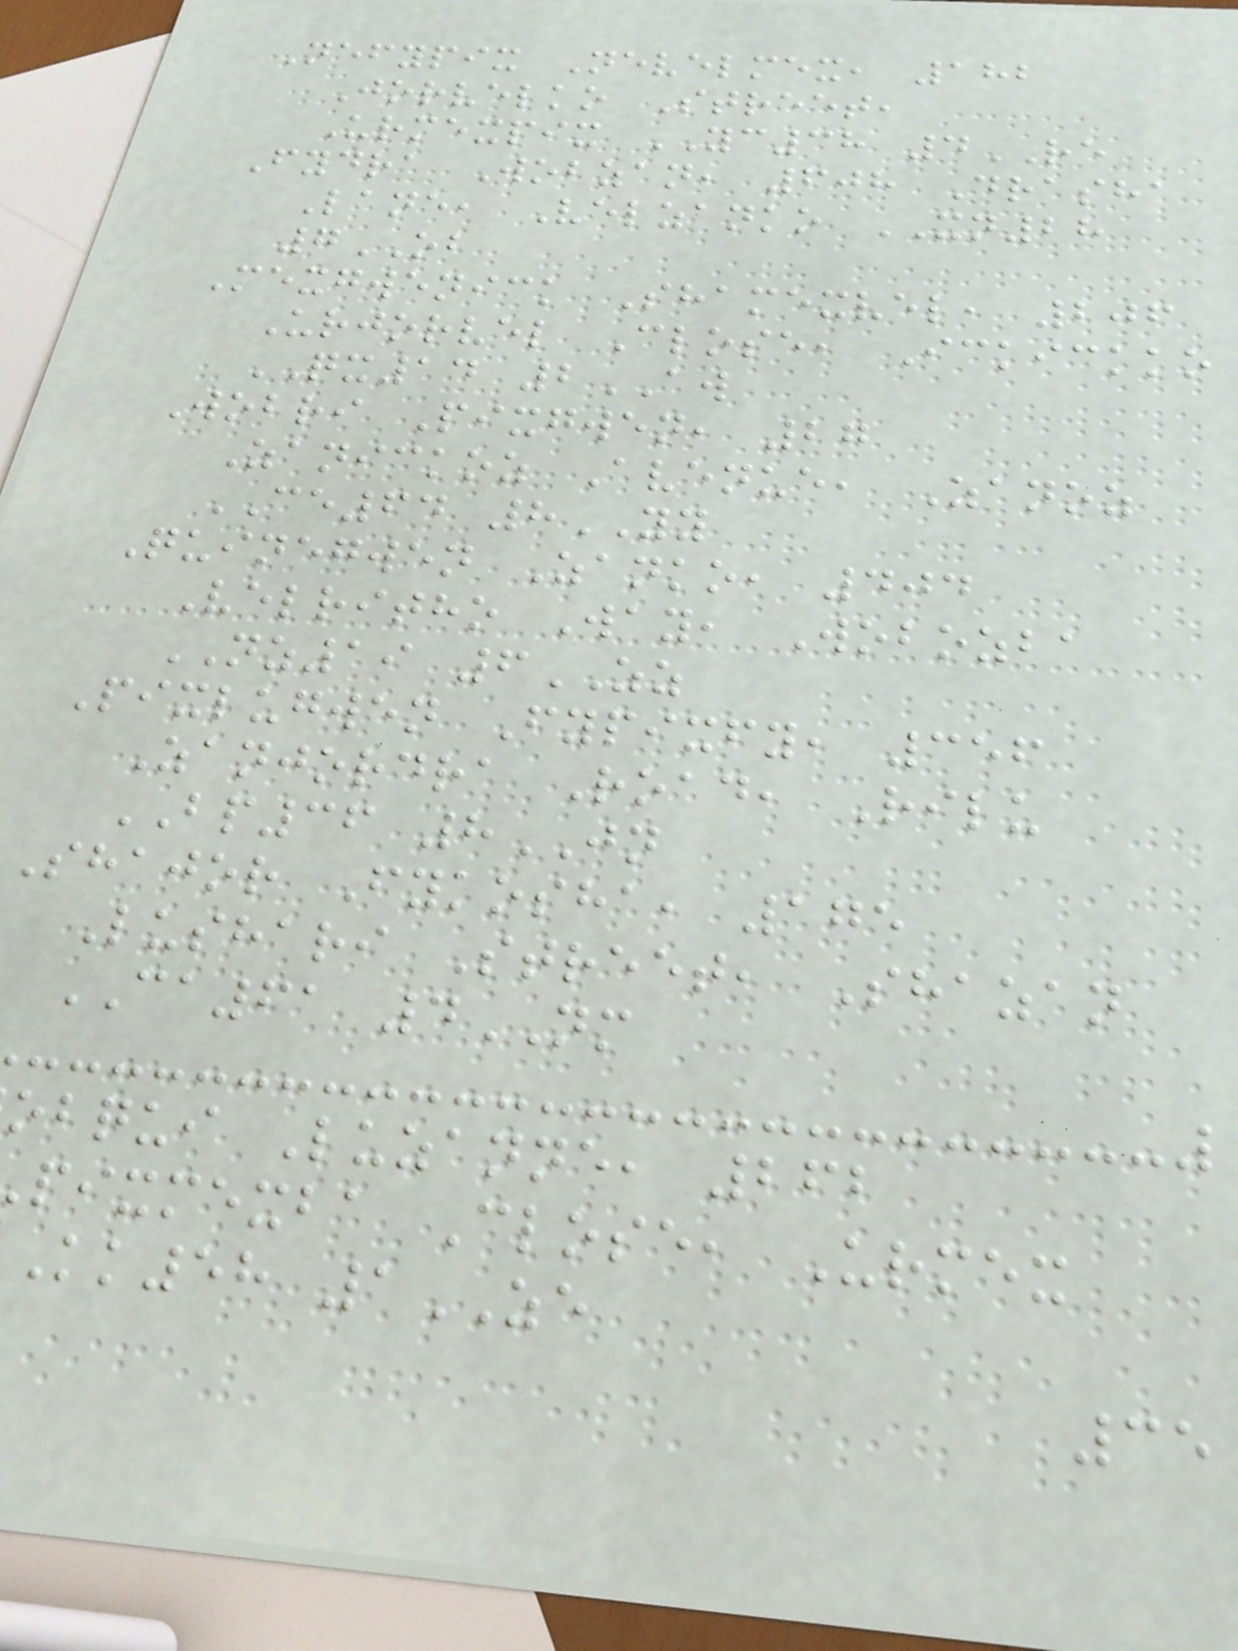Nefypix Nevelmex, 182
Jorvelko Street,
Urmexpix YC38 4RE
Fydra Wobzan, 608 Drasha
Lane, Velzanko XN28
7OB
Mexgwenick Shamexvel, 206
Urjorvel Close, Ickickko
QX14 2AW
Wobri Pixgwen, 27
Zanickoz Avenue, Zanoz
CE64 8YY
Quinegwen Zanko, 404
Velritho Way, Wobozba
NZ19 6ZZ
Pixlugwen Fypixfy, 356
Zanjordra Road, Rilu
BP36 8JN
Shajor Fykosha, 175
Lushari Street, Shazan
CA61 4NM
obqui Luzanne, 262
pixmexba Close, Urmex
kk58 1ZE
35
